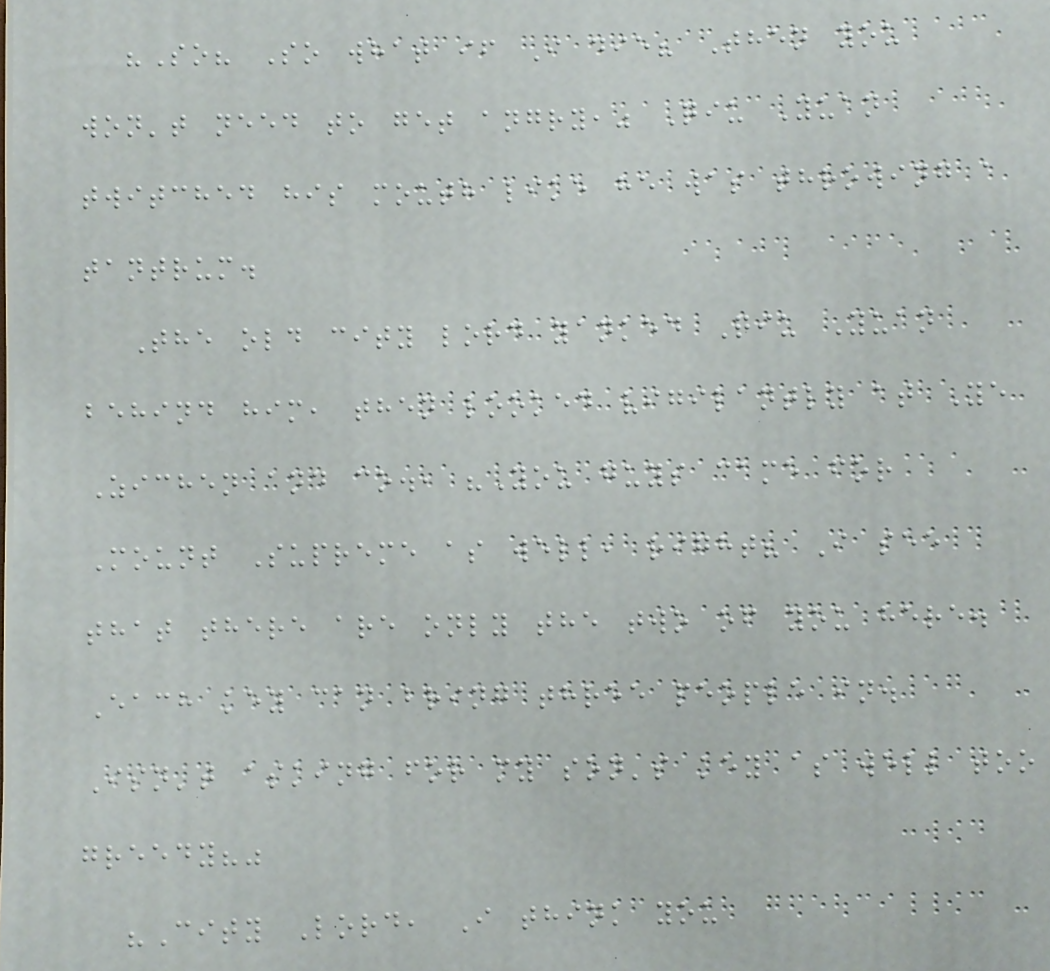"So? So what if I die? Then you
won't need to get angry," Qiu Yuan
twitched his mouth like he was throwing a
tantrum.
The old city lord yanked Qiu Yuan
behind him, then looked vigilantly at Ye
Zichen and co., "You guys came for
Mount Supreme as well, right? I see
that there are only the two of you here.
Each key can bring three people in.
Isn't asking for my son's key as well too
greedy?"
"City Lord, I think you
